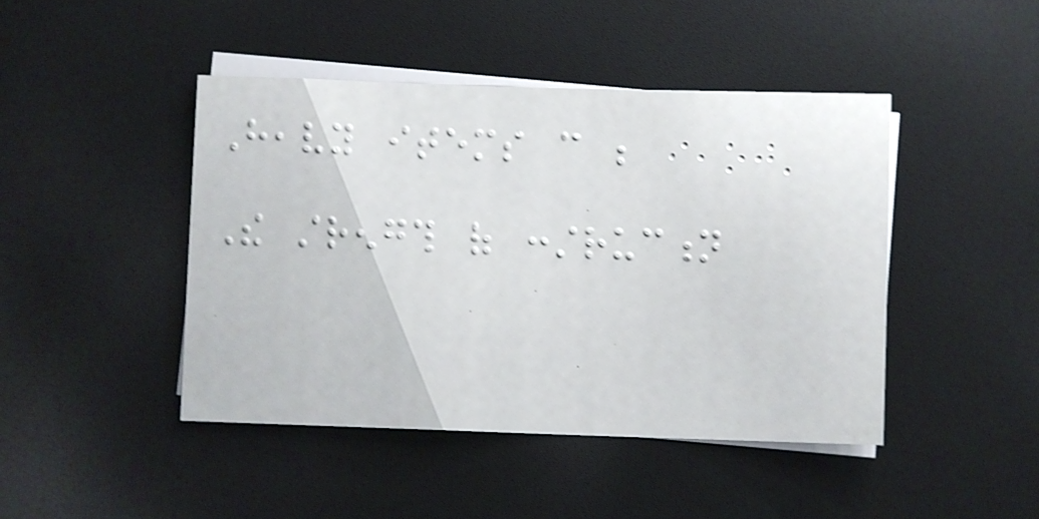Heavy items can be
The strength of construction
